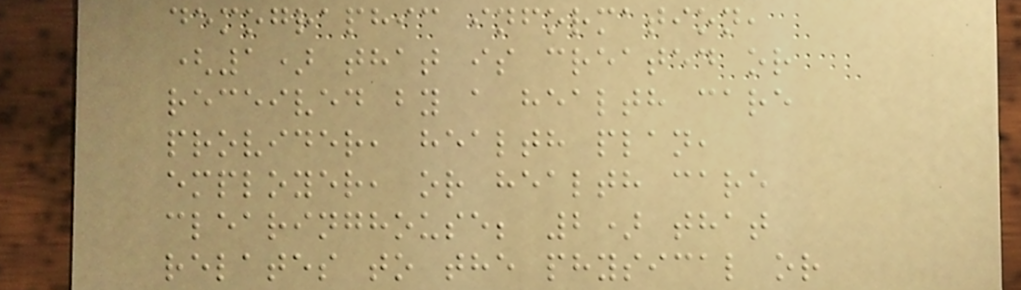demographic information,
(1) that is created or
received by a health care
provider, health plan,
employer, or health care
clearinghouse; 2) that
relates to the physical or
